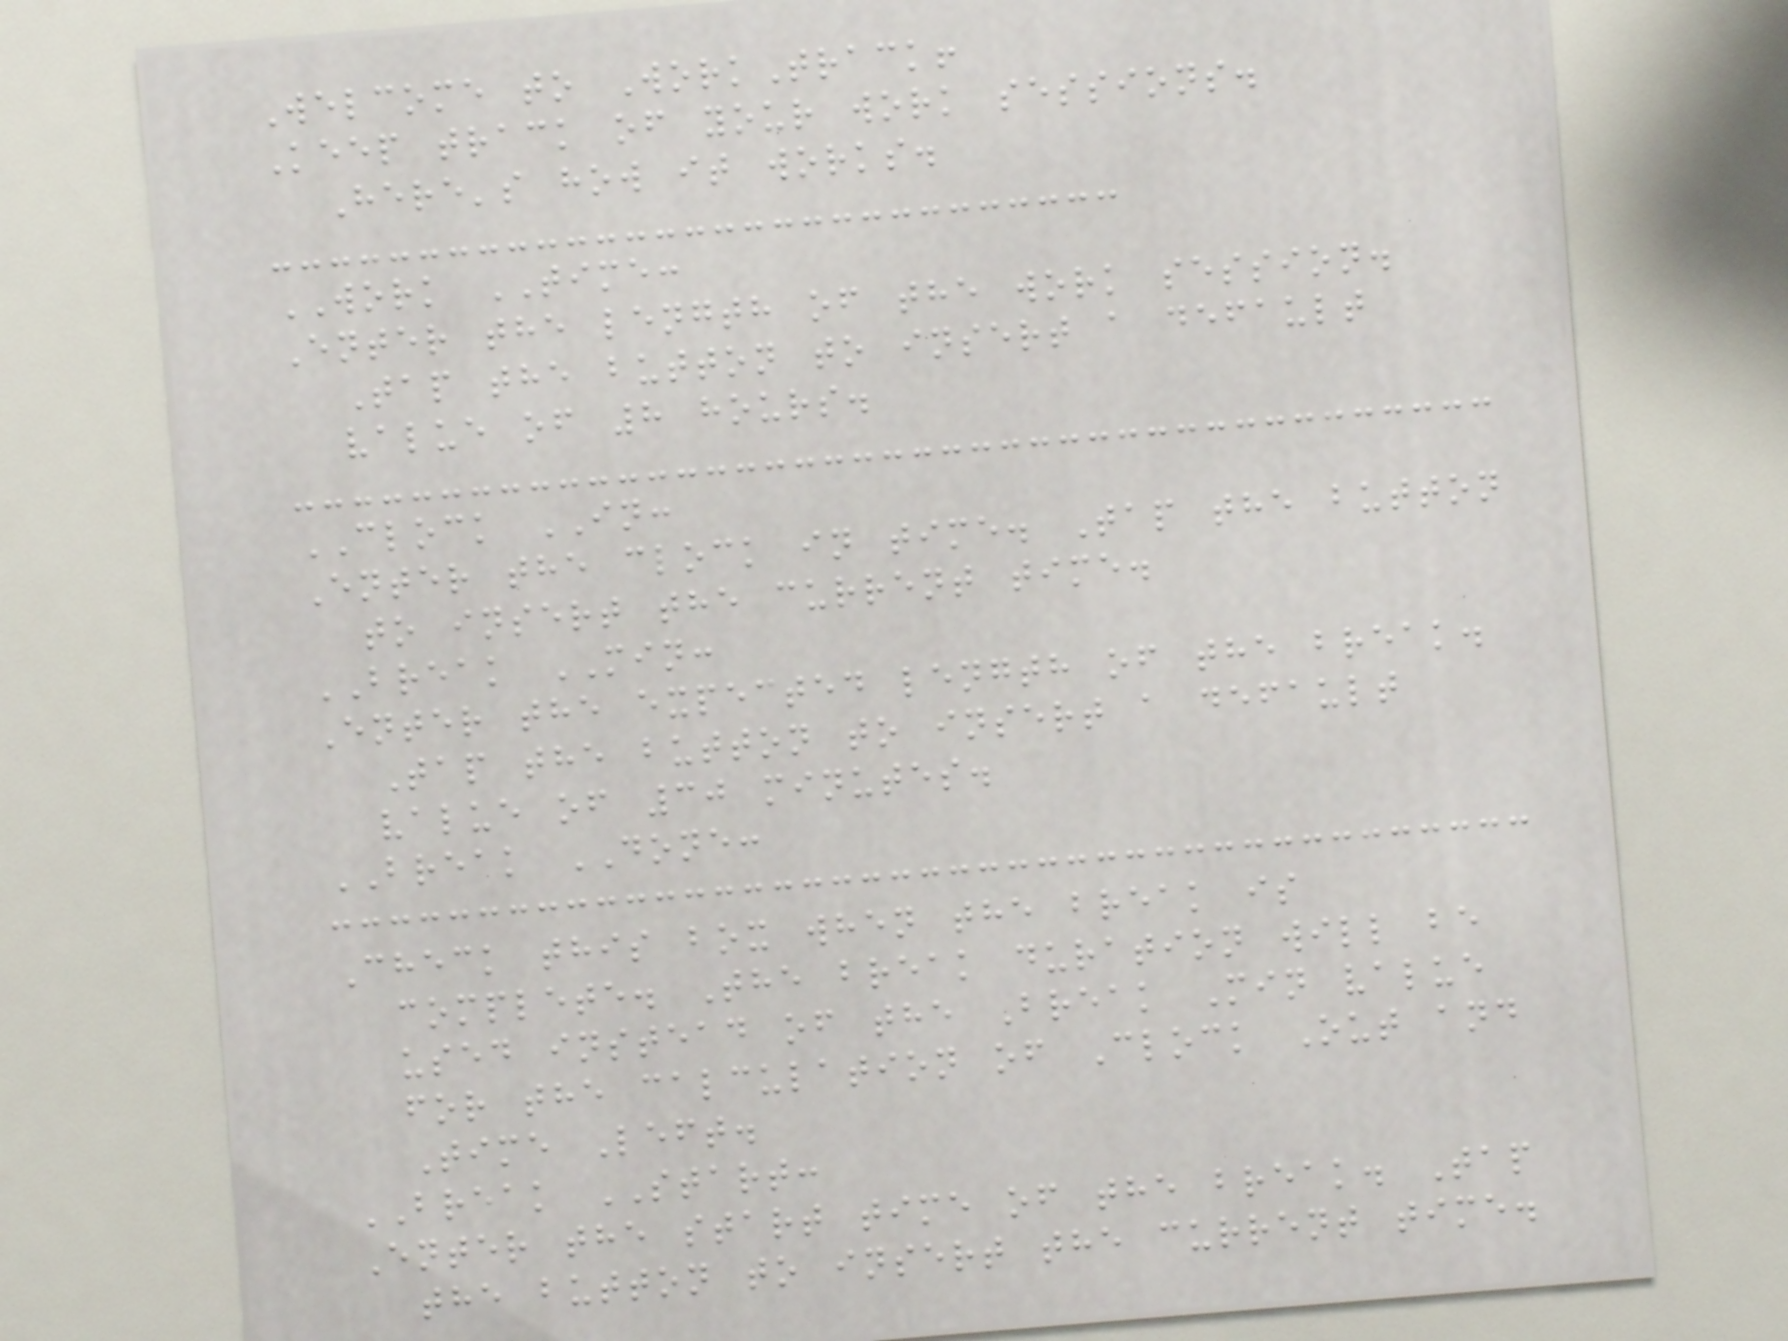Welcome to WorkTrack!
Keep track of your work sessions.
Here's how it works.
WORK TIME:
Enter the length of the work session.
Tap the button to insert a default
value of 8 hours.
CLOCK IN:
Enter the clock in time. Tap the button
to insert the current time.
BREAK MIN:
Enter the expected length of the break.
Tap the button to insert a default
value of 30 minutes.
BREAK DONE:
Check this box when the break is
complete. The break duration will be
used instead of the Break Min value
for the calculation of Clock Out and
Time Left.
BREAK START:
Enter the start time of the break. Tap
the button to insert the current time.
